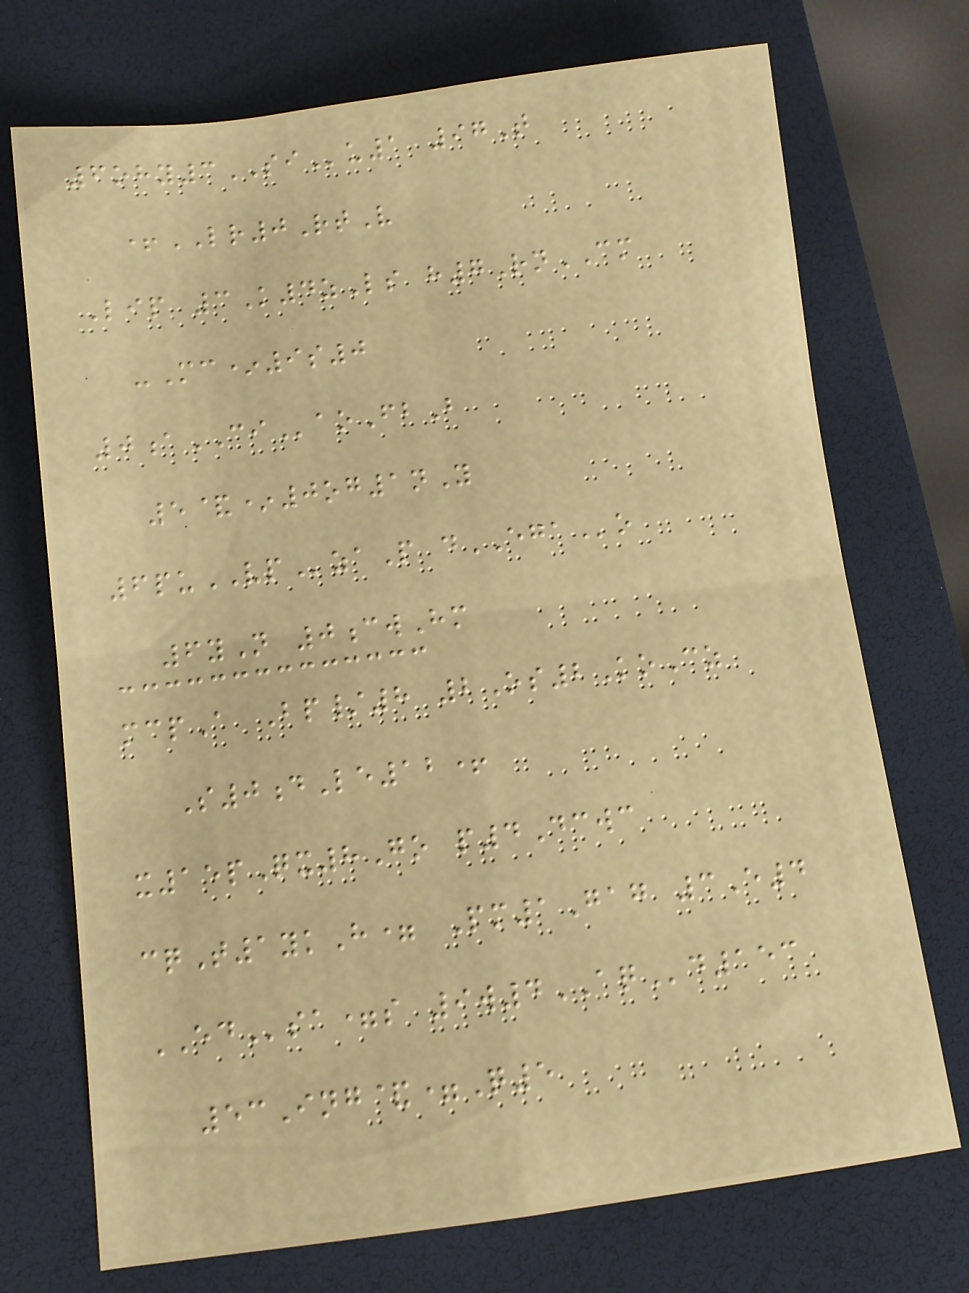6ohy3SIu1 97T
+LR0RtV
Lip 3K4zLs h7RnCM
-Mc*9s0
0aCIaoFbB
5&*0og1nY
6puVPzaP dEGAo
6yN 0cwHm
mcpA Bp/8 2Os2KoCz
S0dLe12+
x15pQx8Go p4Dcwc
cqT1ykH= Pm1Gag 3E4
EDsa=s 9w4AQd153
53Ing&=Q5
